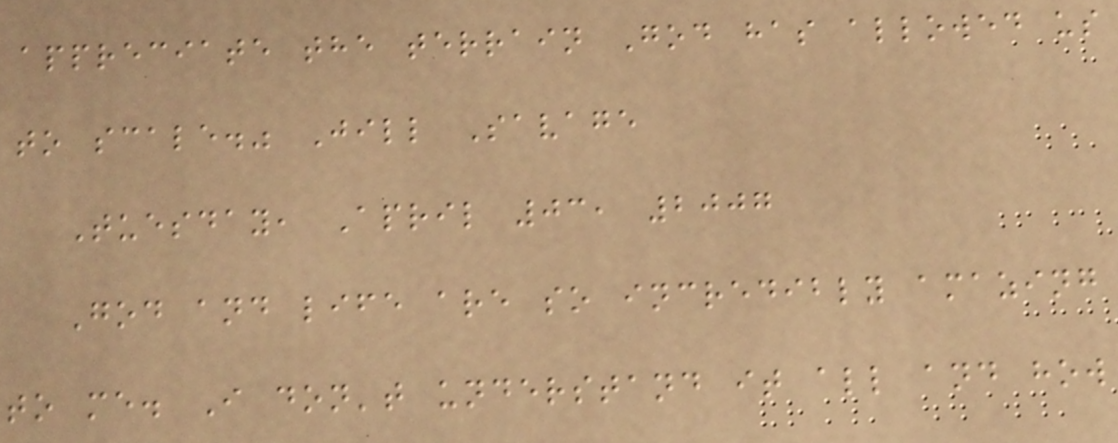appreciate the terrain God has allowed us
to scale." Jill Savage
Tuesday, April 03, 2007
God and life are so incredibly amazing
to me. I don't understand it all and how
